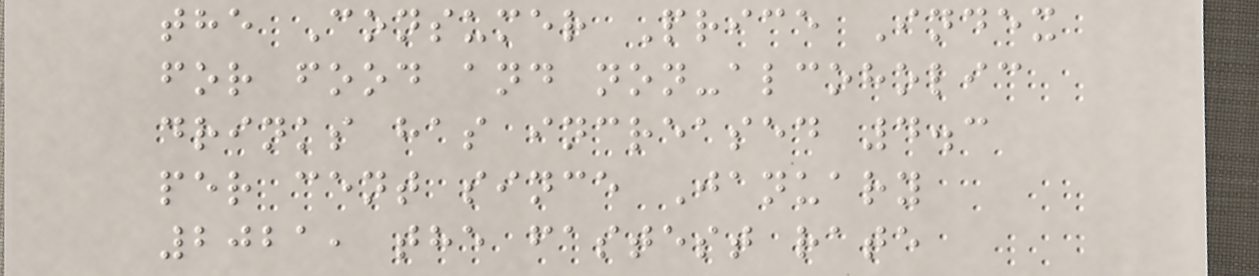the Consumer Price Index
for food and non-alcoholic
drinks has increased 4.3
per cent since January
2021, the fastest rate
